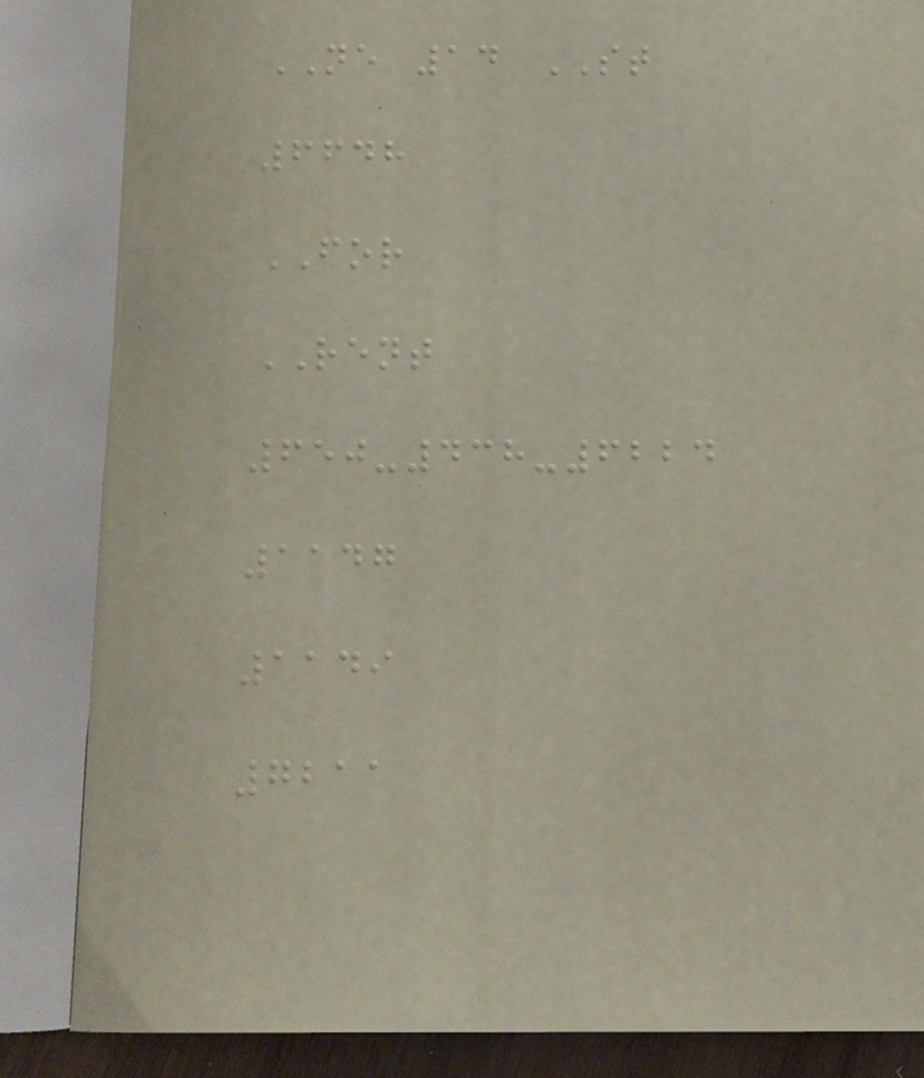NE 14 ST
6648
FOR
RENT
650-438-6224
1147
1149
7211
